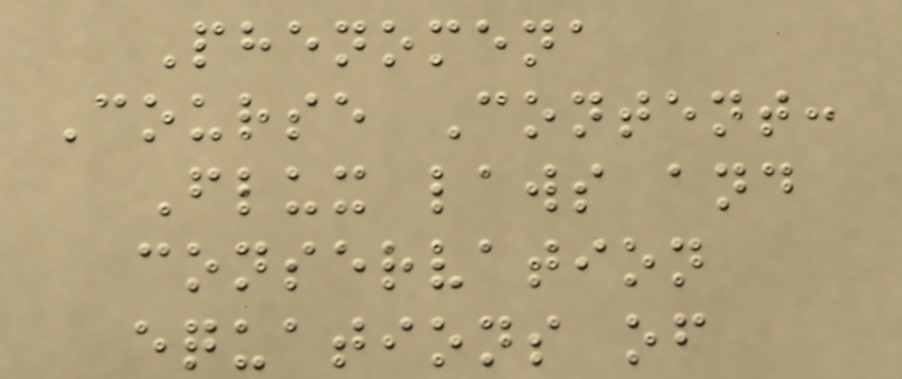Phenomena
Course Content:
Flux laws and
conservation
equations of
